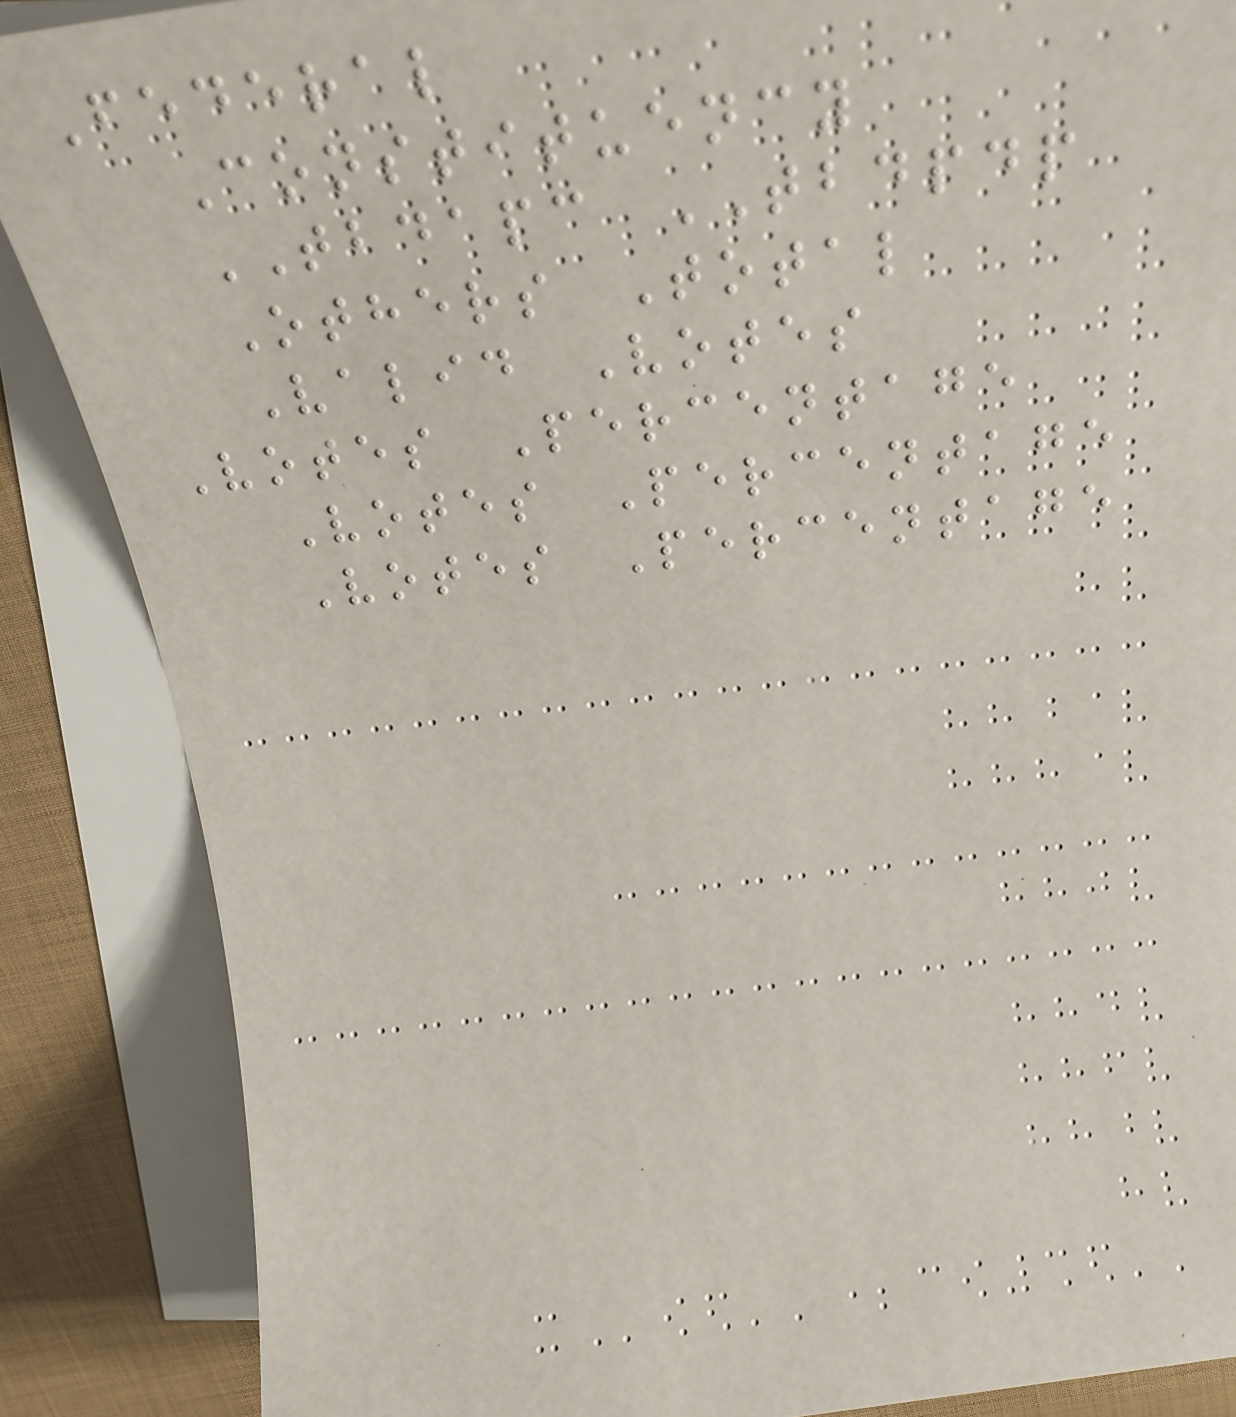Federal
Constituency
TBDAPC TBDPDP
Others Total
Valid Votes
Votes Percentage
Votes Percentage
Votes Percentage
